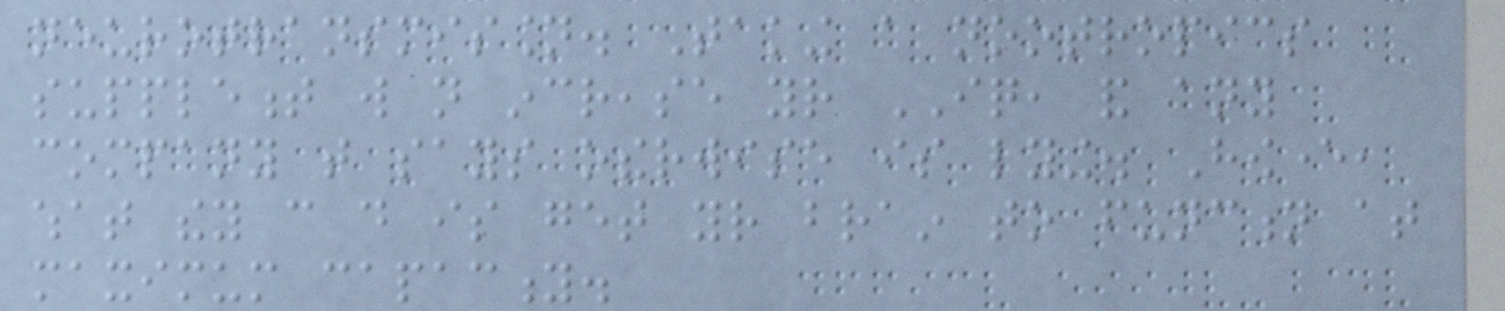neurotransmission. Taking a nootropics
supplement will not increase your IQ, and any
company that says otherwise is lying. However,
what they can do is get your brain to function at
maximum capacity.
